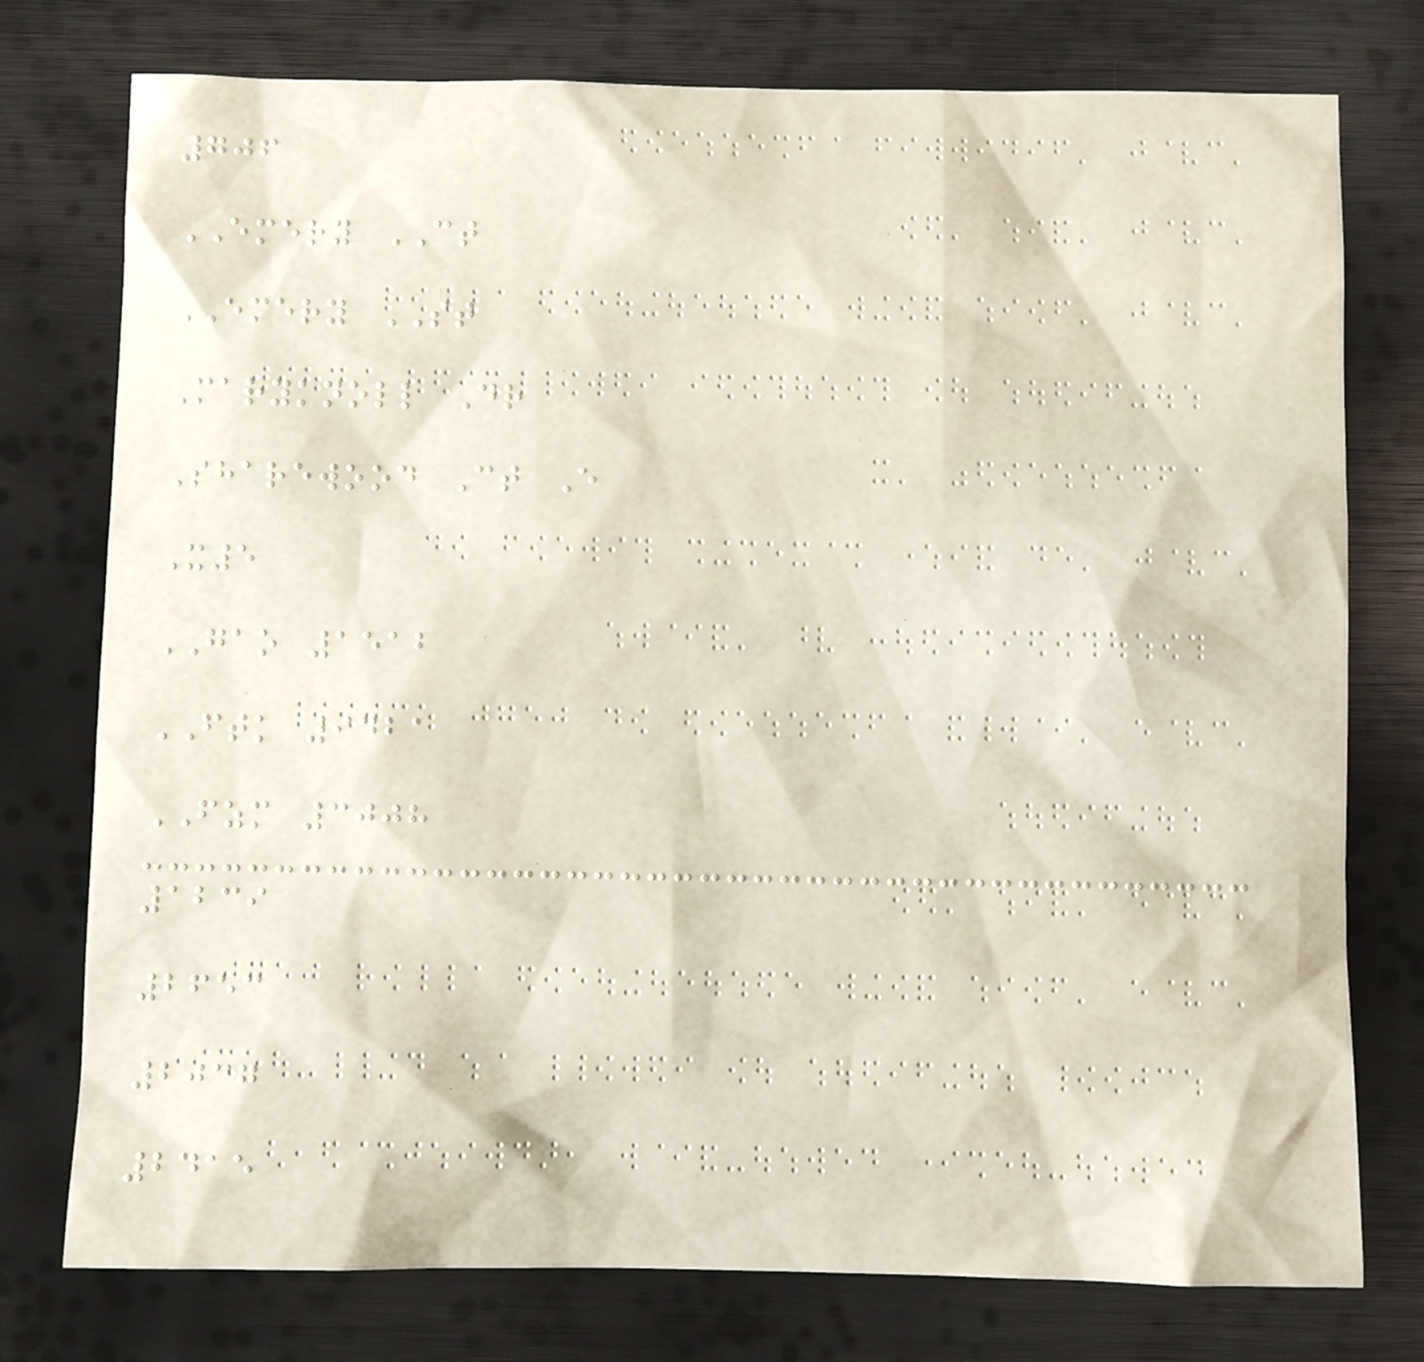706
EMERY CT
EMERY ST
Maryknoll Dr
Sharewood Ct E
X5
GAO 1512
FTK 9421
FZM 3008
1239
2653
2037
2415
